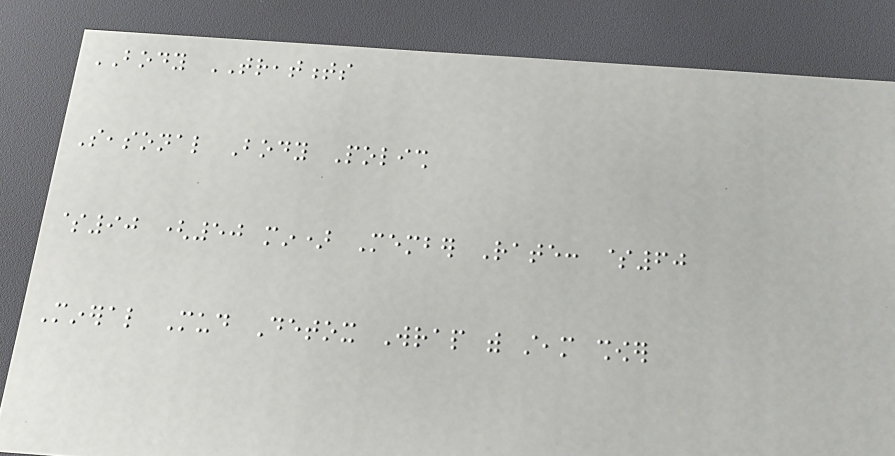BODY TREATMENTS
Seasonal Body Polish
$90 (50 min) Member Rate: $60
Mineral Mud Detox Wrap with steam shower
